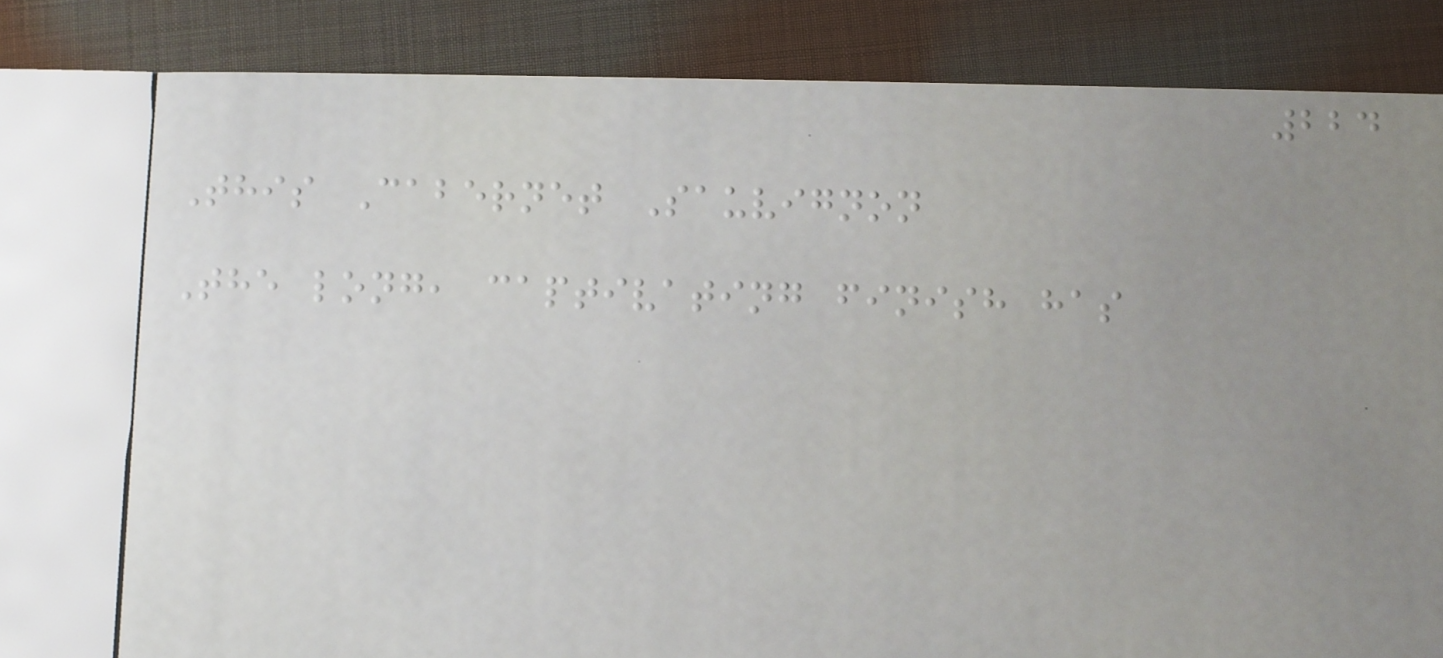224
This Cabernet Sauvignon
The long, captivating finish has
